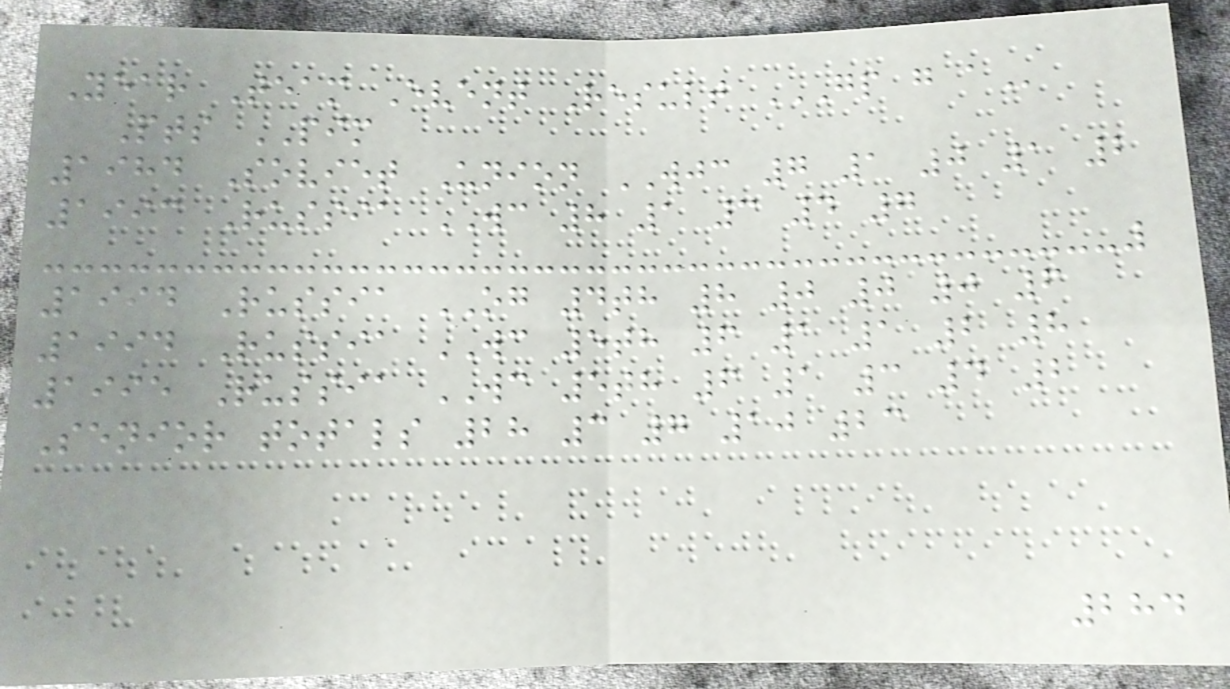Year Team Event Result GP G A
Pts PIM
1984 Soviet Union WJC 7 1 0 1 2
1993 Russia WC 8 1 3 4 7
1994 Russia OG 4th 8 0 0 0 6
1994 Russia WC 5th 6 1 1 2 8
1995 Russia WC 5th 6 1 3 4 2
Senior totals 28 3 7 10 23
284
